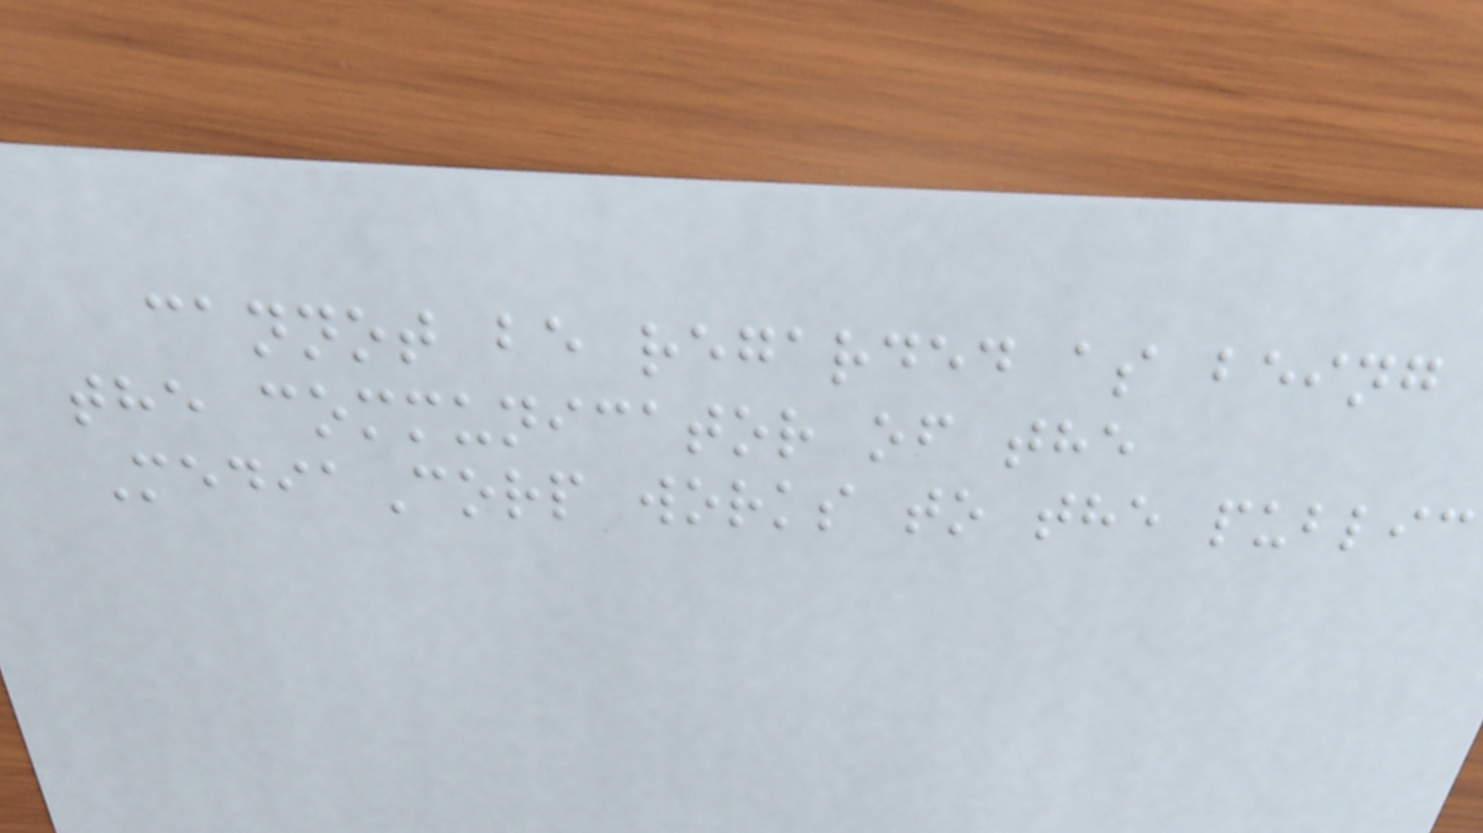cannot be regarded as being
the communicator of the
MediaCorp works to the public
